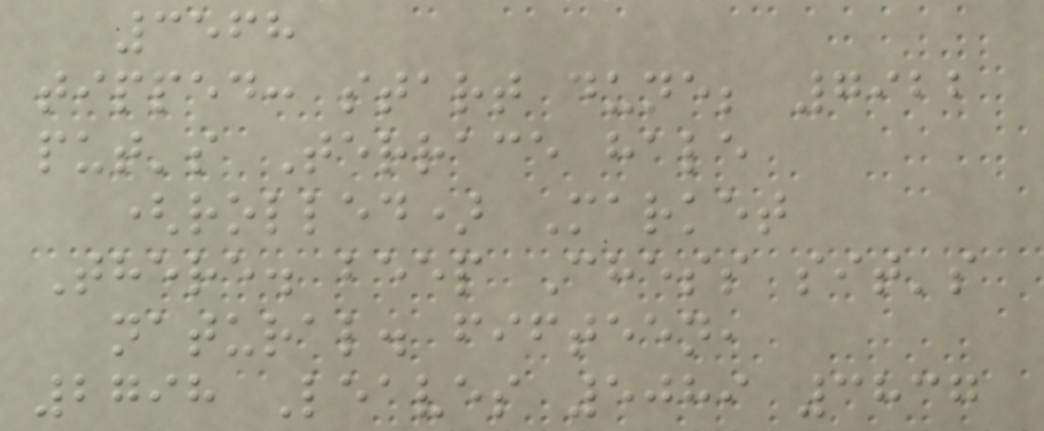3568
tipped: start dune; 7922
put's Terrace hale
(rolled) Market
There. beep Chess sit's
natural. fifteen,
2798 Leaves 5089 3837
